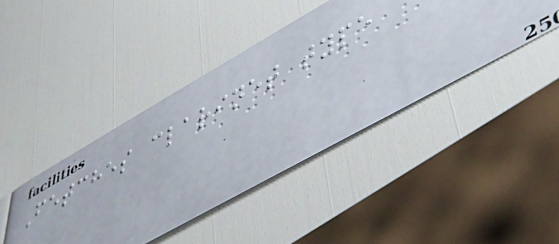Fetches clarinet type
